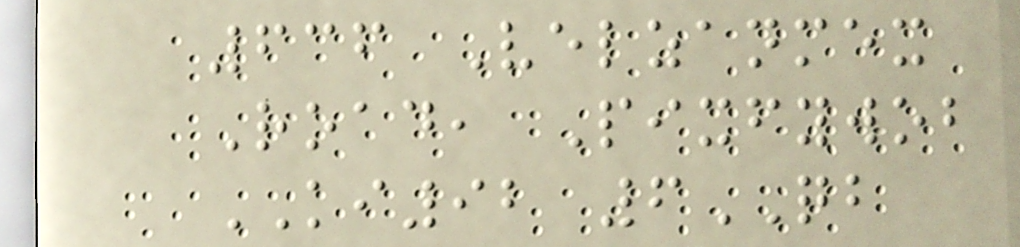636 Velzanmex
Road, Pixfywob
KI92 6QB
